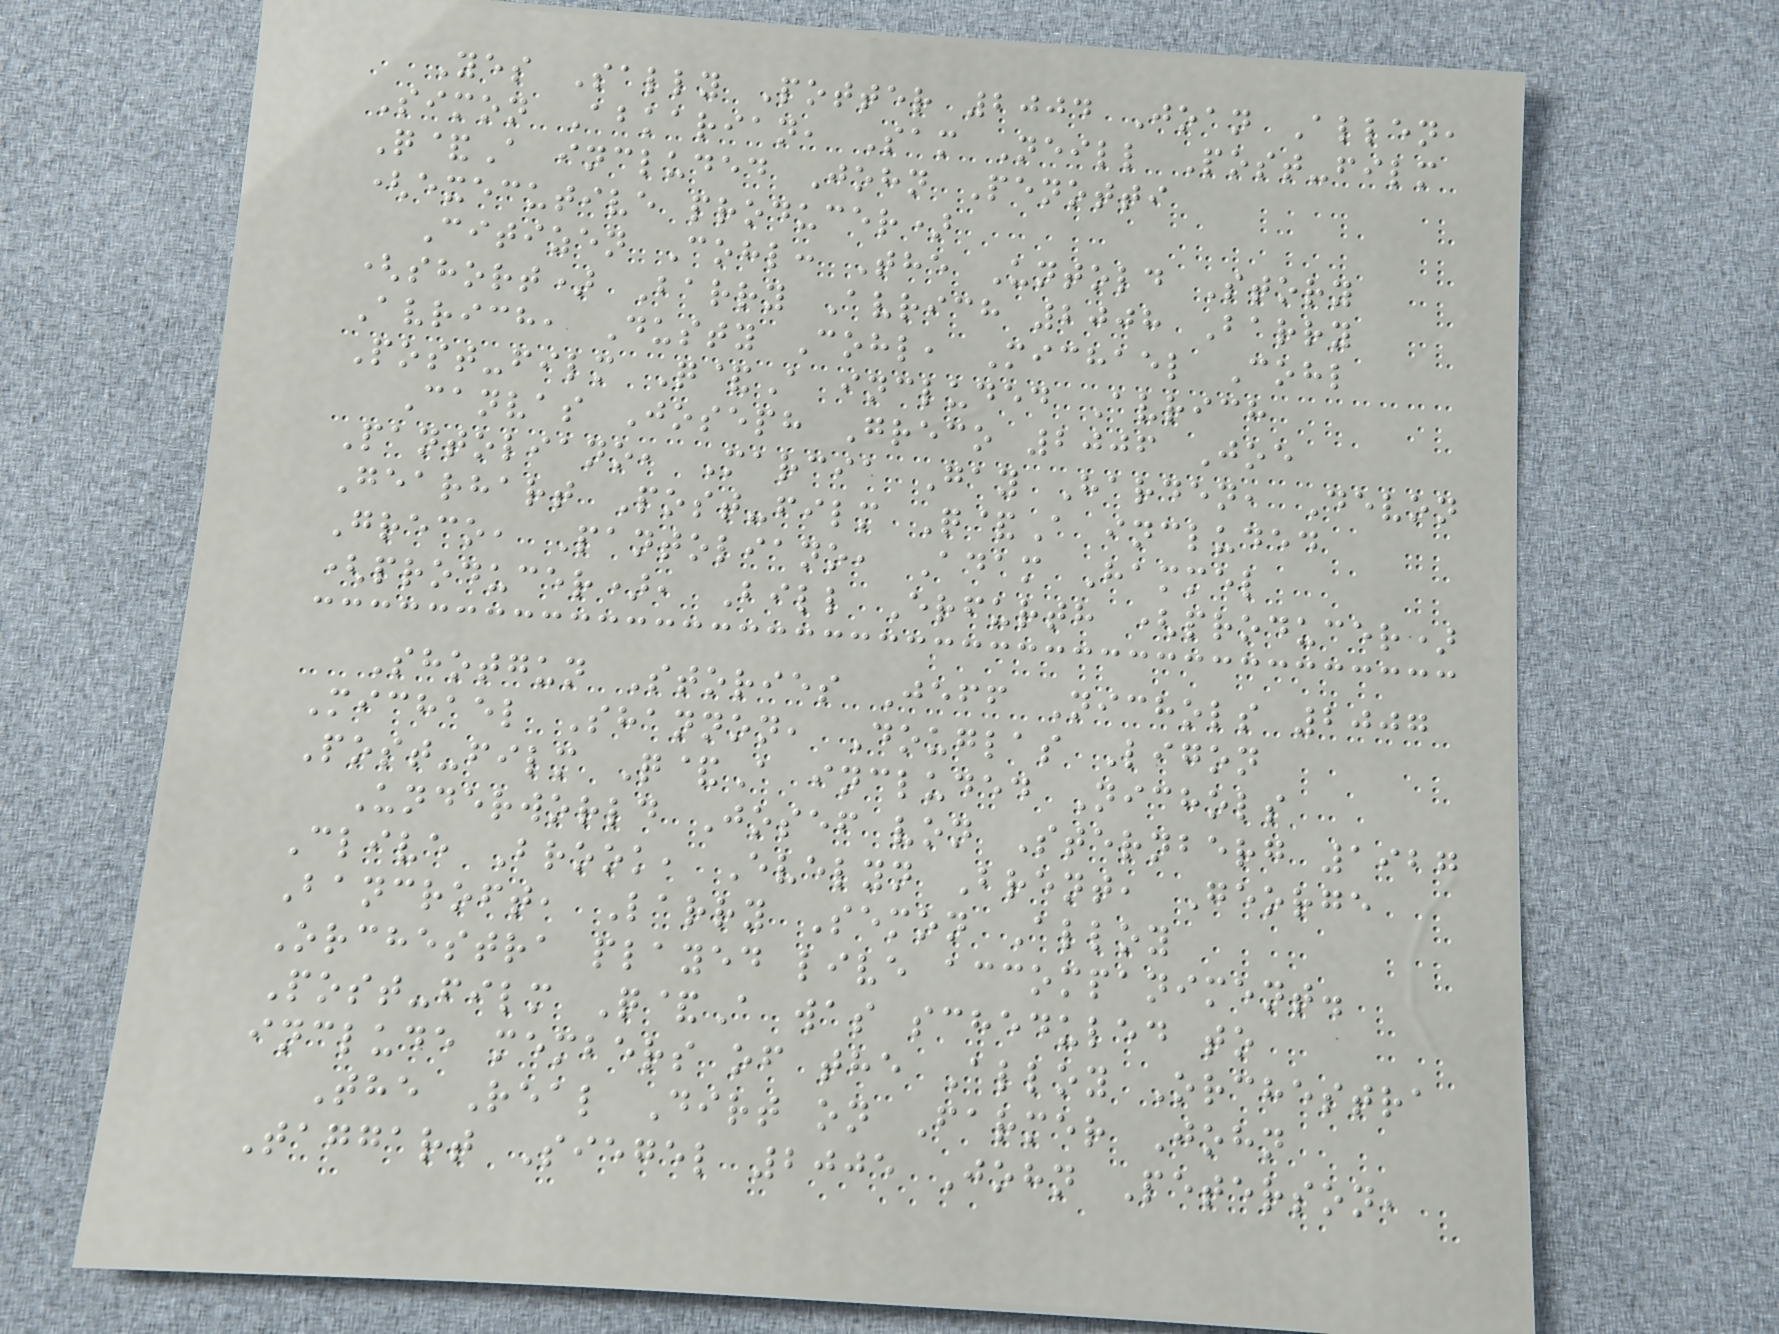Yes Sally Potter 2004 Joan Allen,
Simon Abkarian, Sam Neill Post-film
Q&A included John Penotti
(executive producer)
Citizen Cohl: The Untold Story
(short) Barry Avrich 2008 Barry
Avrich, Dusty Cohl, Michael Cohl
Post-film Q&A included Avrich
Canvas Joseph Greco 2006 Joe
Pantoliano, Marcia Gay Harden, Devon
Gearhart Post-film Q&A included
Greco, Pantoliano, Adam Hammel
(producer), Bill Erfurth (producer)
Shotgun Stories Jeff Nichols 2007
Michael Shannon, Douglas Ligon
Post-film Q&A included Nichols
Underworld Josef von Sternberg 1927
Clive Brook, Evelyn Brent, George
Bancroft, Larry Semon Alloy
Orchestra played live accompaniment.
Post-film Q&A was scheduled to
include members of the Alloy Orchestra
The Real Dirt on Farmer John
Taggart Siegel 2005 John Peterson,
